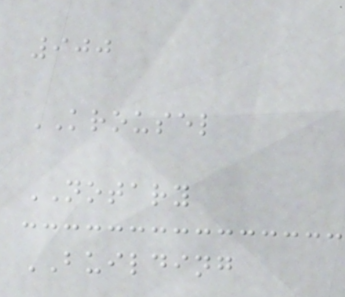900
KROUSEL
NOTARY
BUILDING
